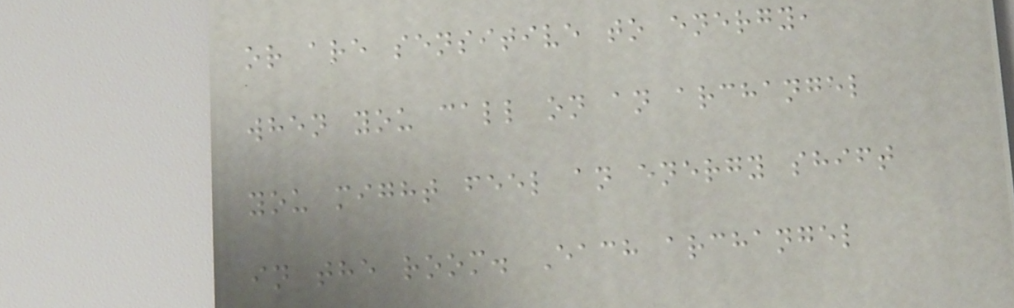or are sensitive to energy,
when you call on an archangel
you might feel an energy shift
in the room. Each archangel
